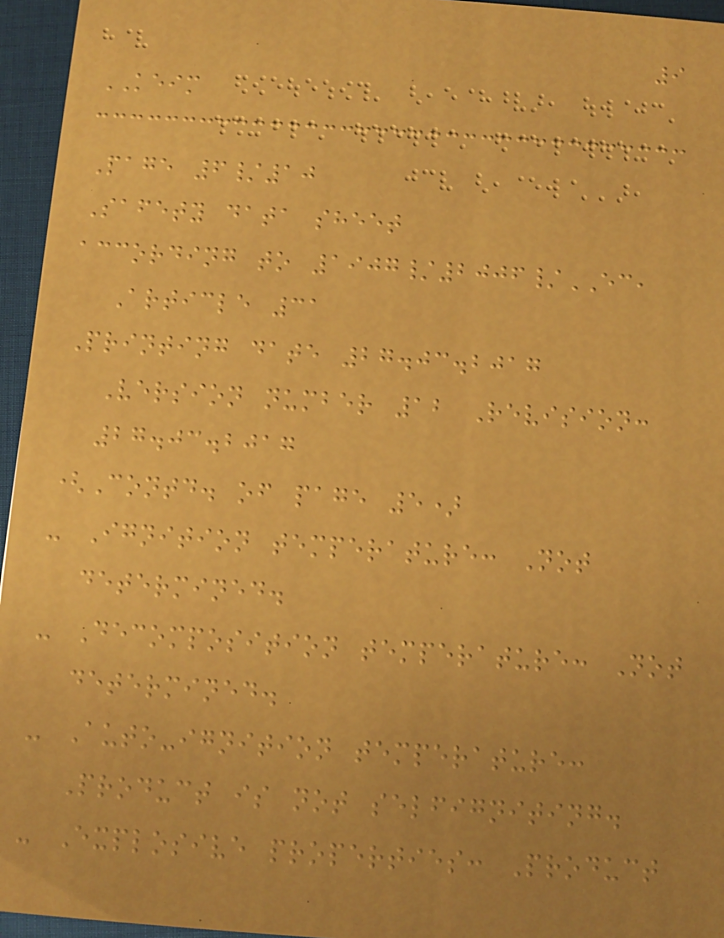9
KEIM
Page 6/10
Safety data sheet
according to 1907/2006/EC,
Article 31
Printing date 27.03.2017
Version number 12 Revision:
27.03.2017
(Contd. of page 5)
- Ignition temperature: Not
determined.
- Decomposition temperature: Not
determined.
- Auto-ignition temperature:
Product is not selfigniting.
- Explosive properties: Product
